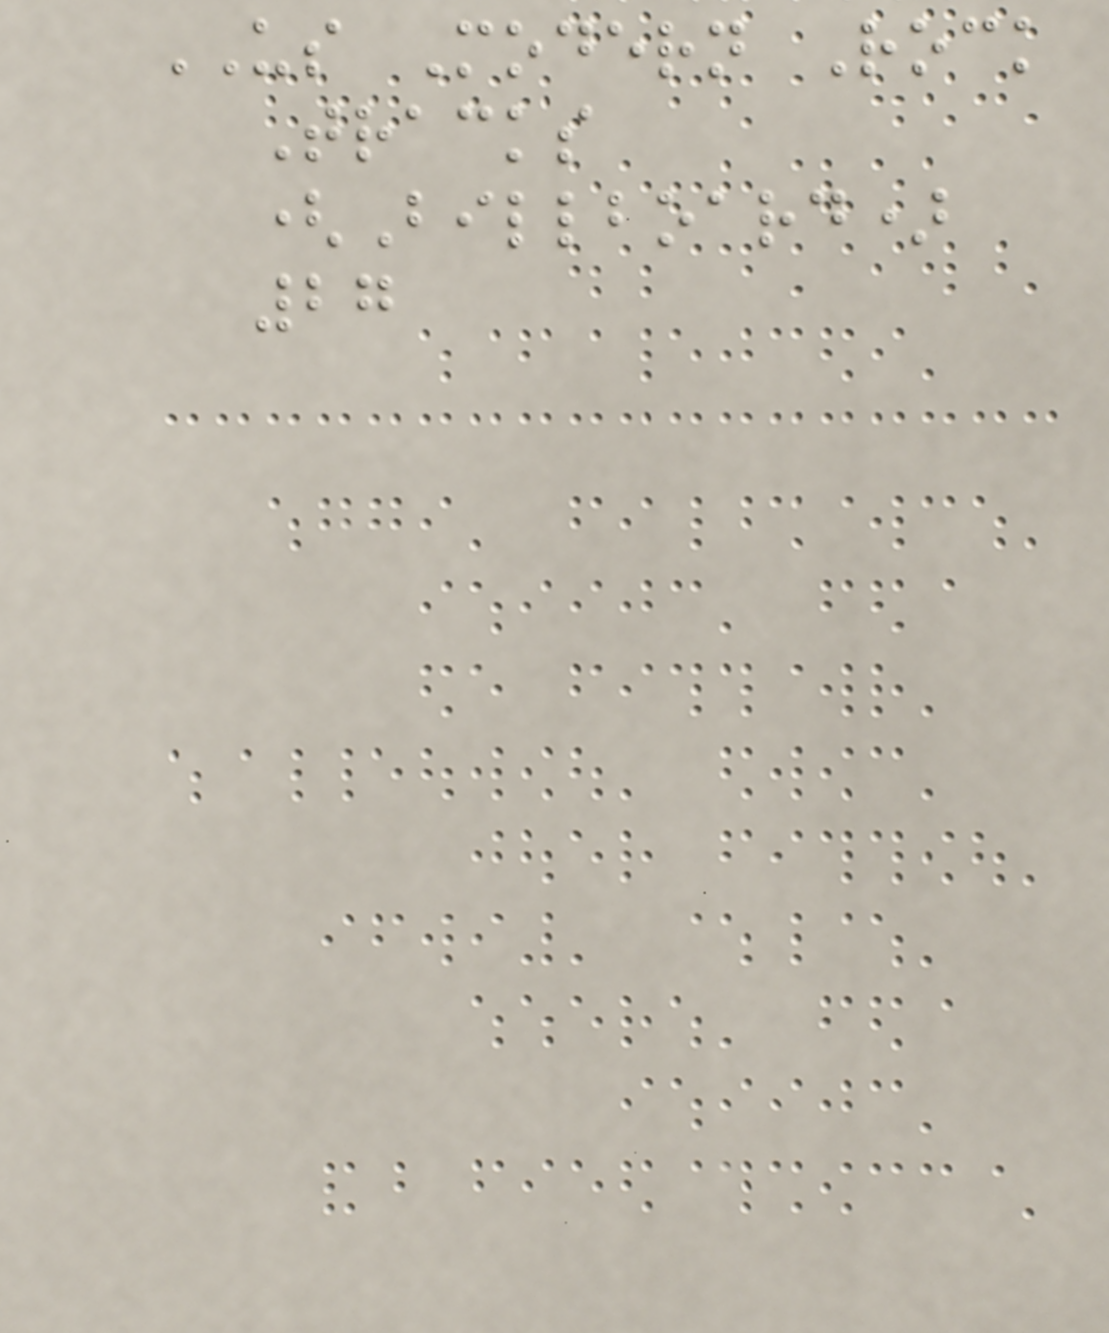US Modern Rock
Tracks
(Billboard)
27
